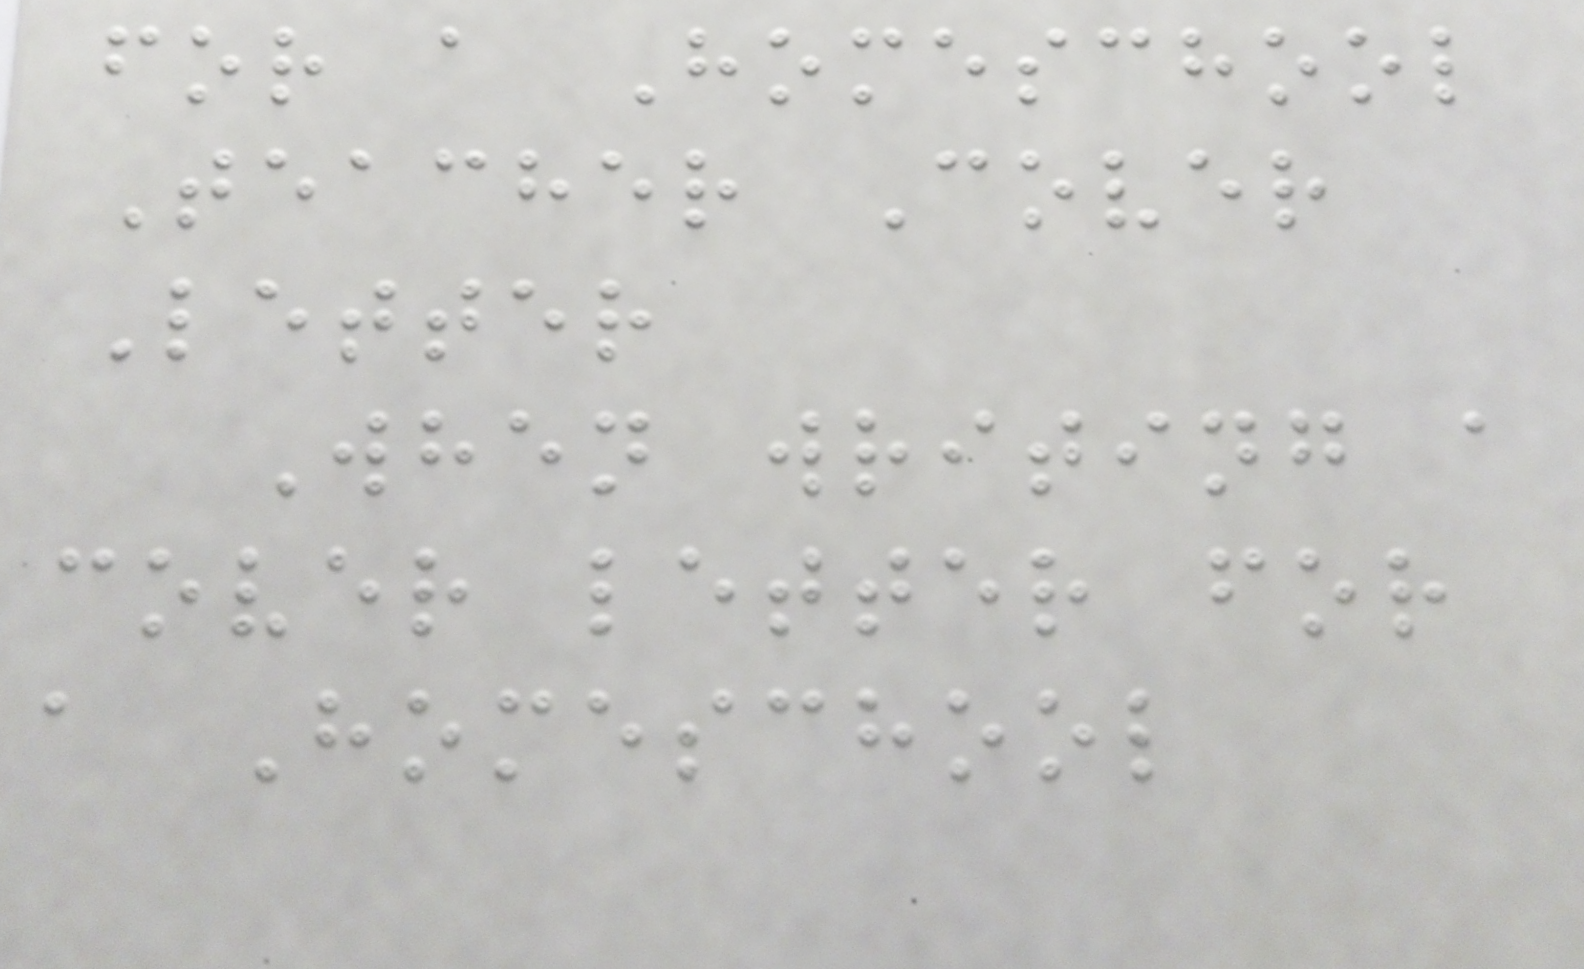for a Homeschool
Teacher Cover
Letter
When writing a
cover letter for
a Homeschool
